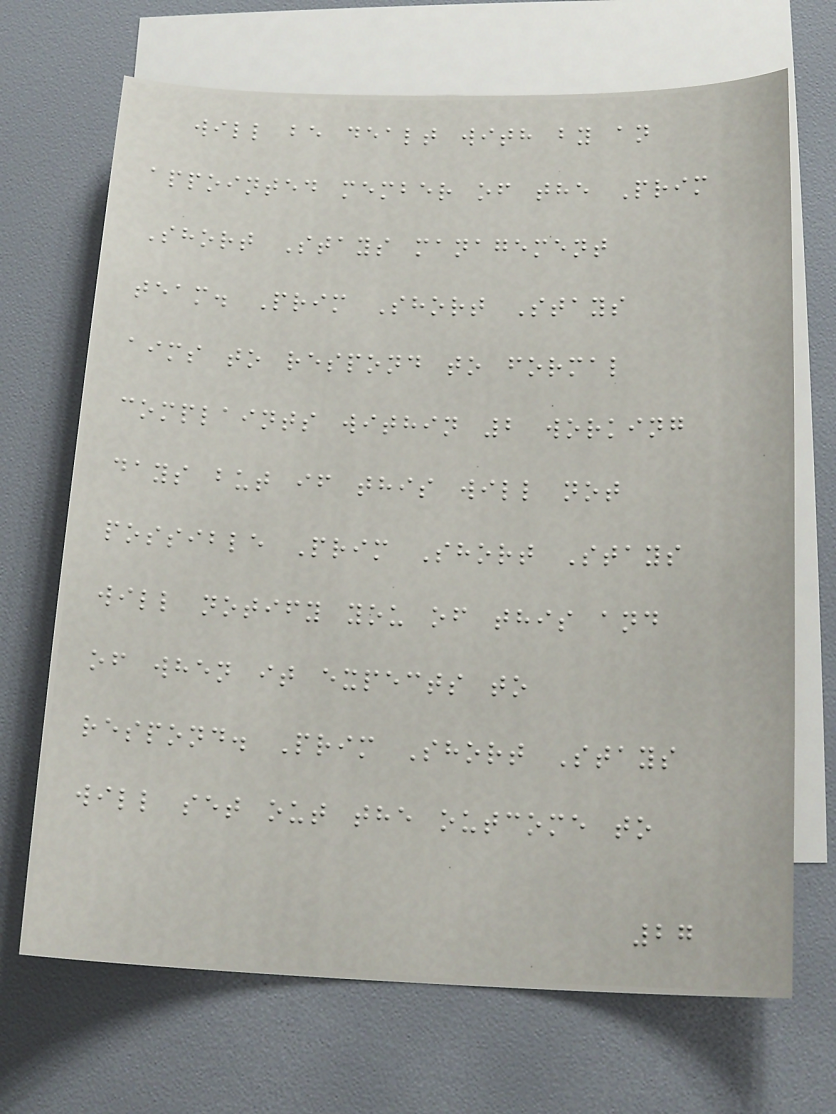will be dealt with by an
appointed member of the Prim
Short Stays management
team. Prim Short Stays
aims to respond to formal
complaints within 2 working
days but if this will not
possible Prim Short Stays
will notify you of this and
of when it expects to
respond. Prim Short Stays
will set out the outcome to
27
